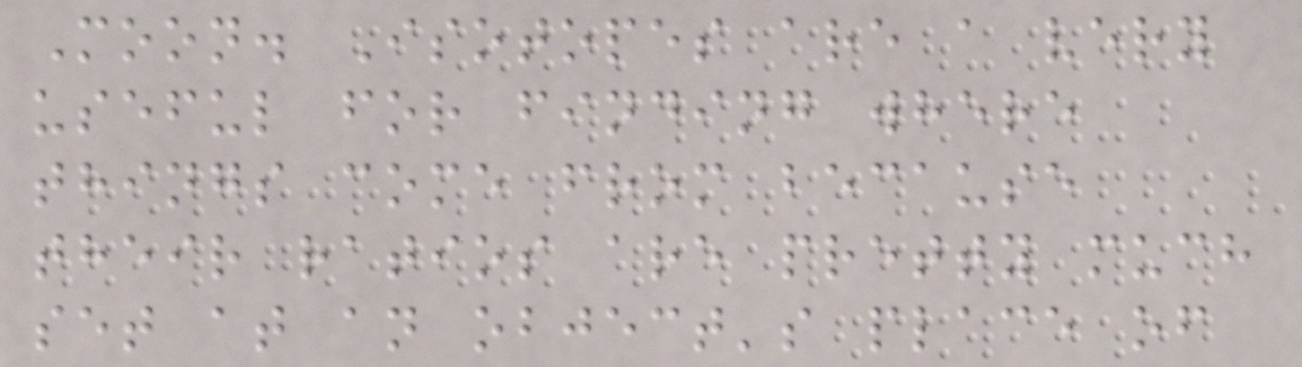Moon. Isotopes are a very
useful for finding where
things come from because
their ratios are pretty much
set at an object's place of
